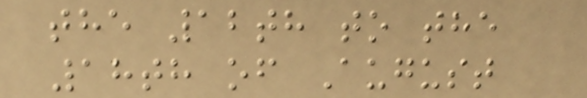the 12th to the
18th of August
